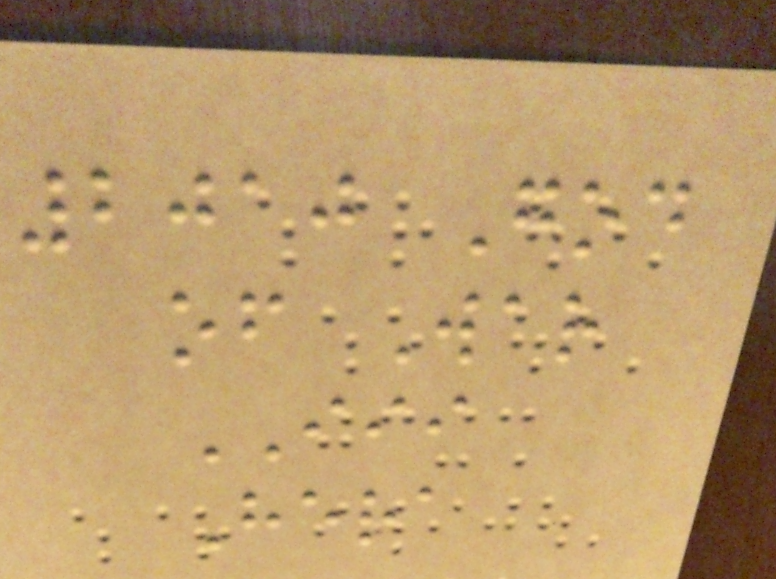2010 God
of War
III
Hera
